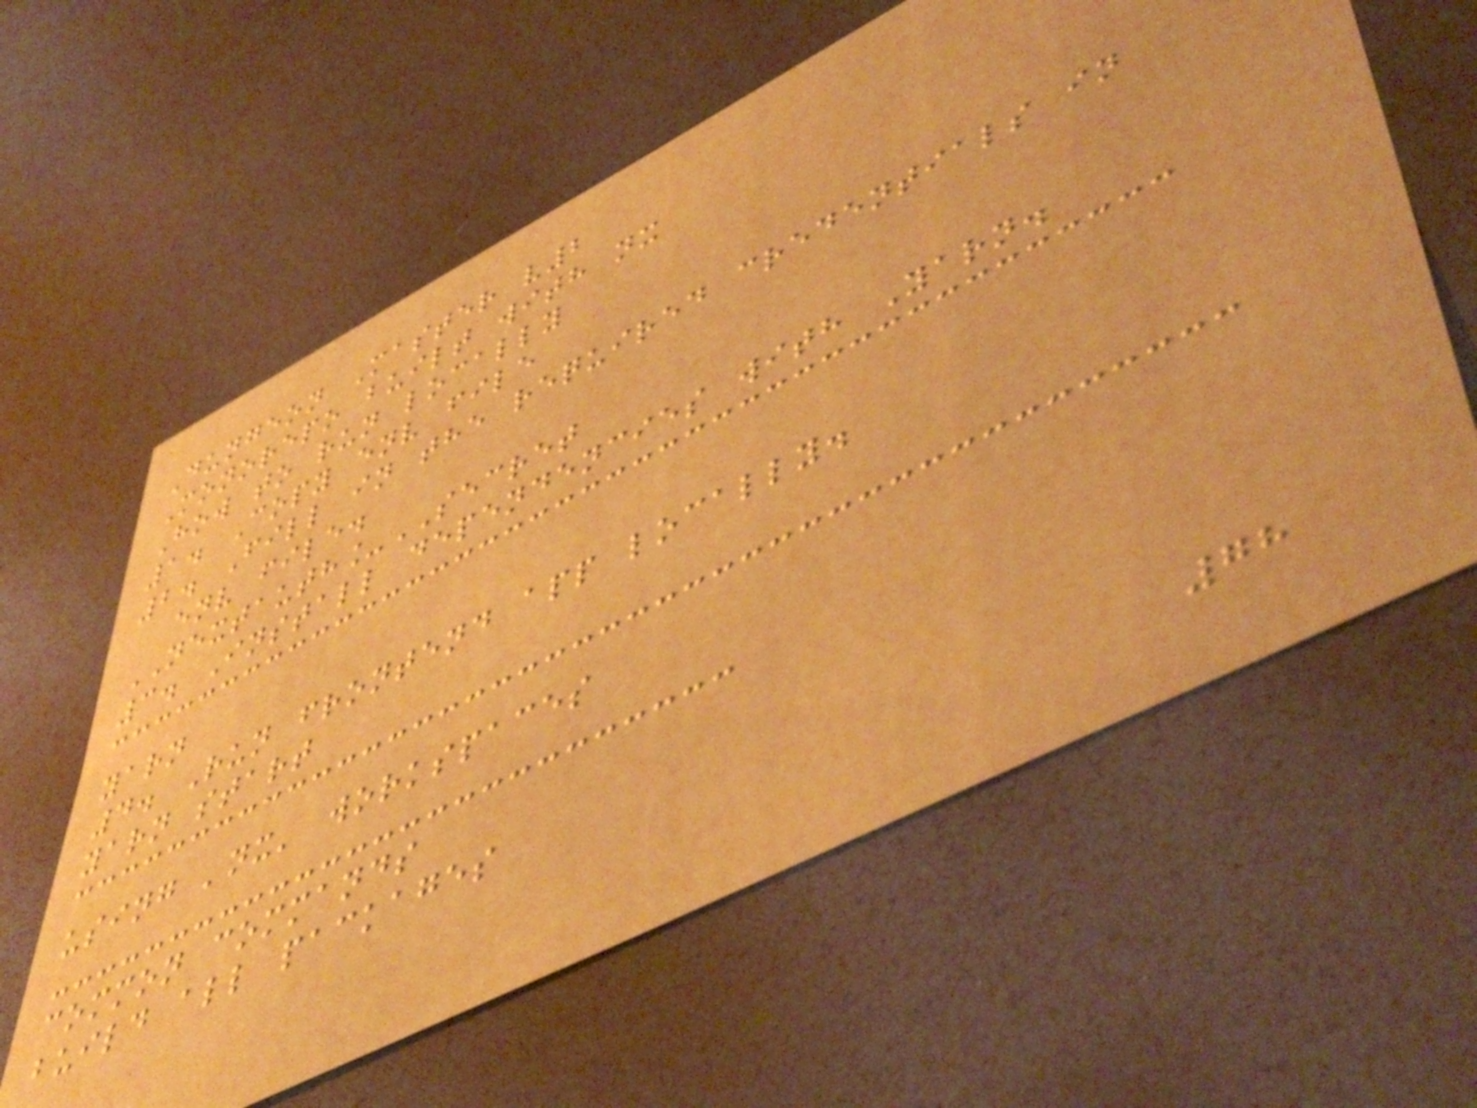Dungeon Master v2
Monorepo built with nx
How to run locally
1. Copy env file
2. Fill in the required credentials in
env file.
NEXTAUTH_SECRET
3. Install dependencies with Yarn.
yarn
4. Run frontend app locally.
yarn start
using 'nx' workspaces
common commands
build all packages
78
